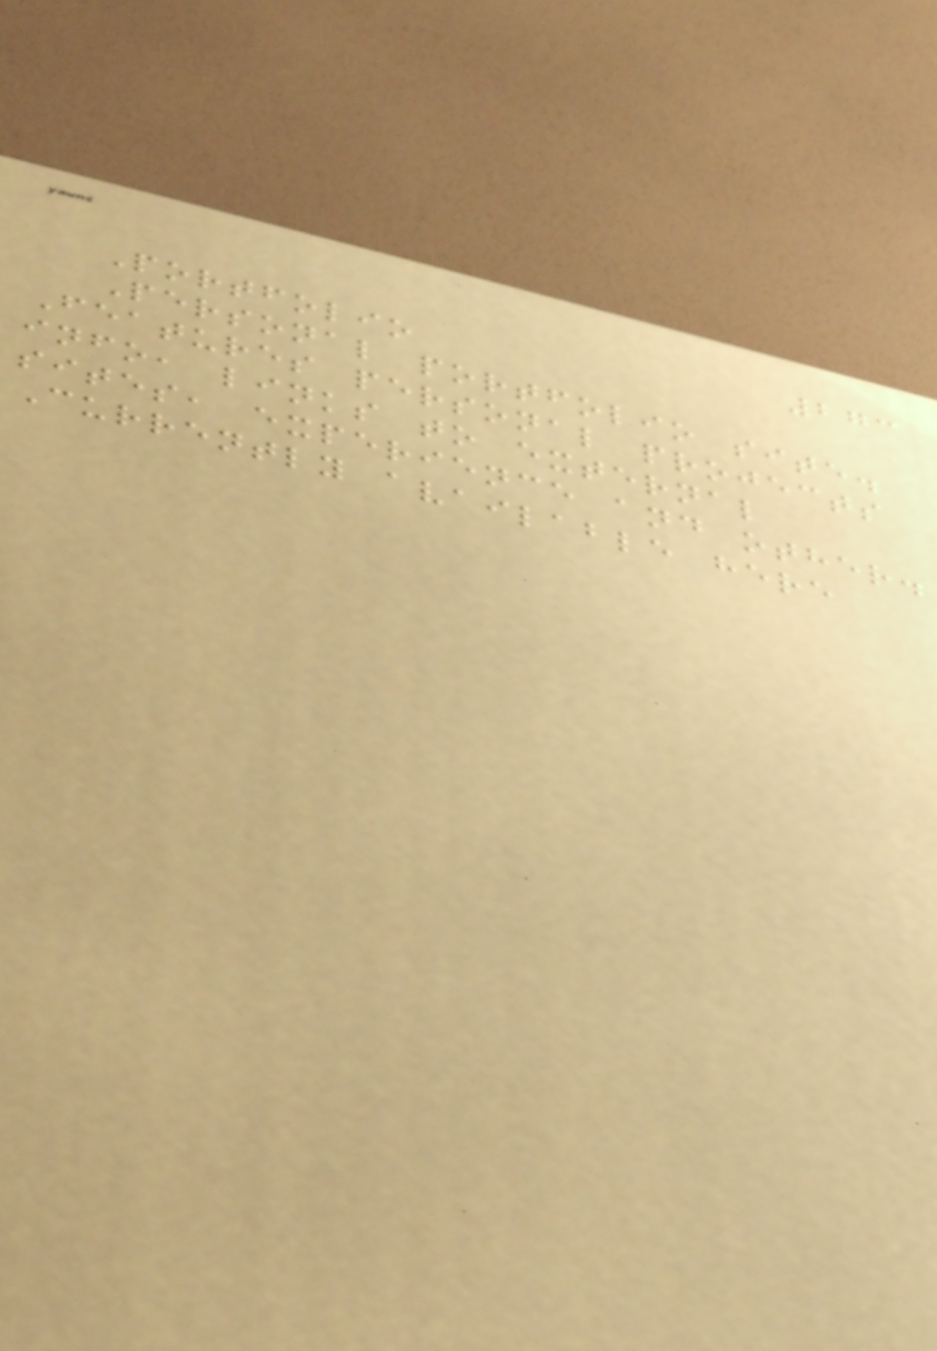273
Portfolio
Personal portfolio site.
Features personal projects
info, links to external
sites, experience and other.
Currently available here
